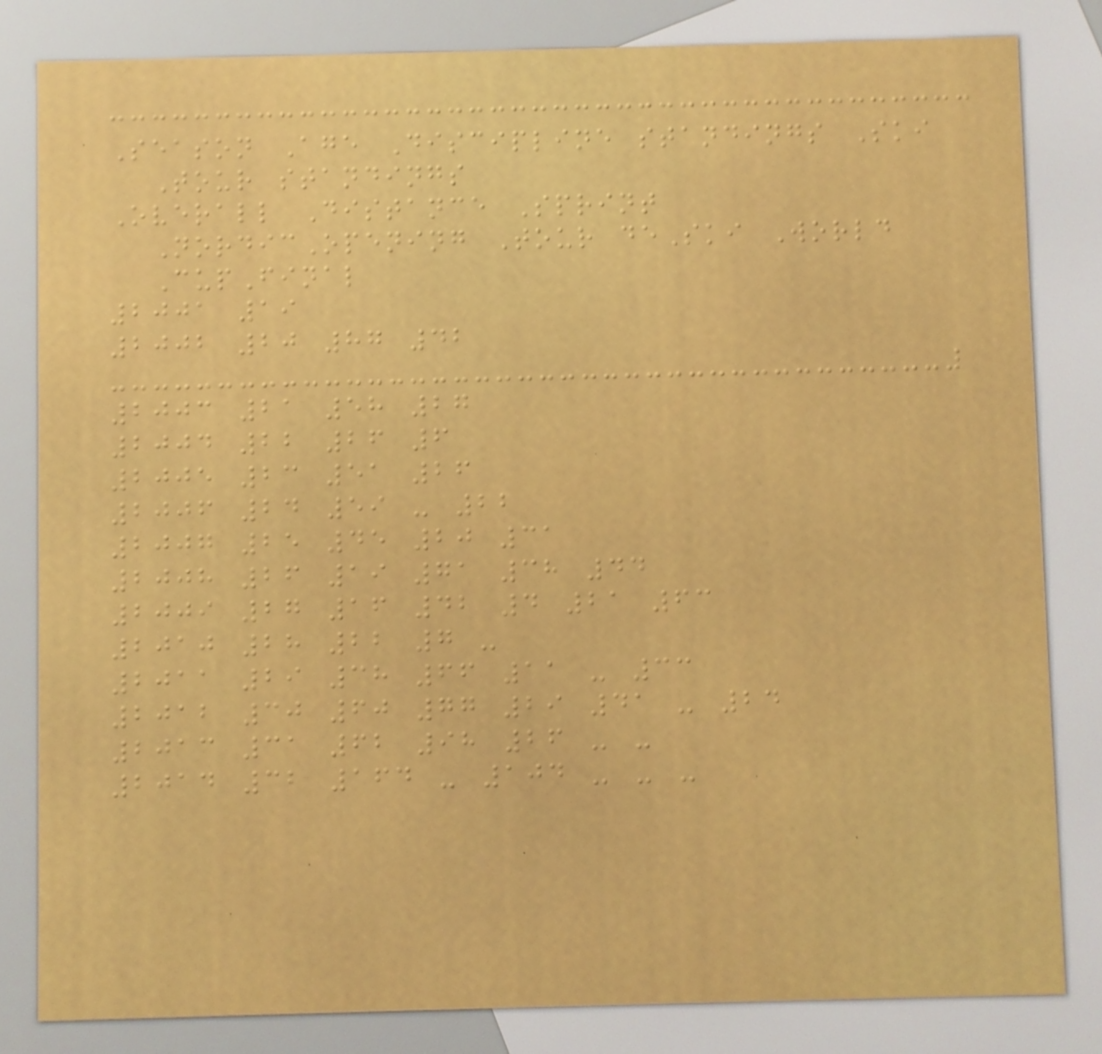Season Age Discipline standings Ski
Tour standings
Overall Distance Sprint
NordicOpening Tour deSki World
CupFinal
2001 19
2002 20 87 42
2003 21 58 27
2004 22 26 6
2005 23 51 26
2006 24 59 - 22
2007 25 45 20 31
2008 26 19 71 38 44
2009 27 16 42 4 21 63
2010 28 22 7 -
2011 29 38 66 11 - 33
2012 30 60 77 29 41 - 24
2013 31 62 98 26 - -
2014 32 164 - 104 - - -
